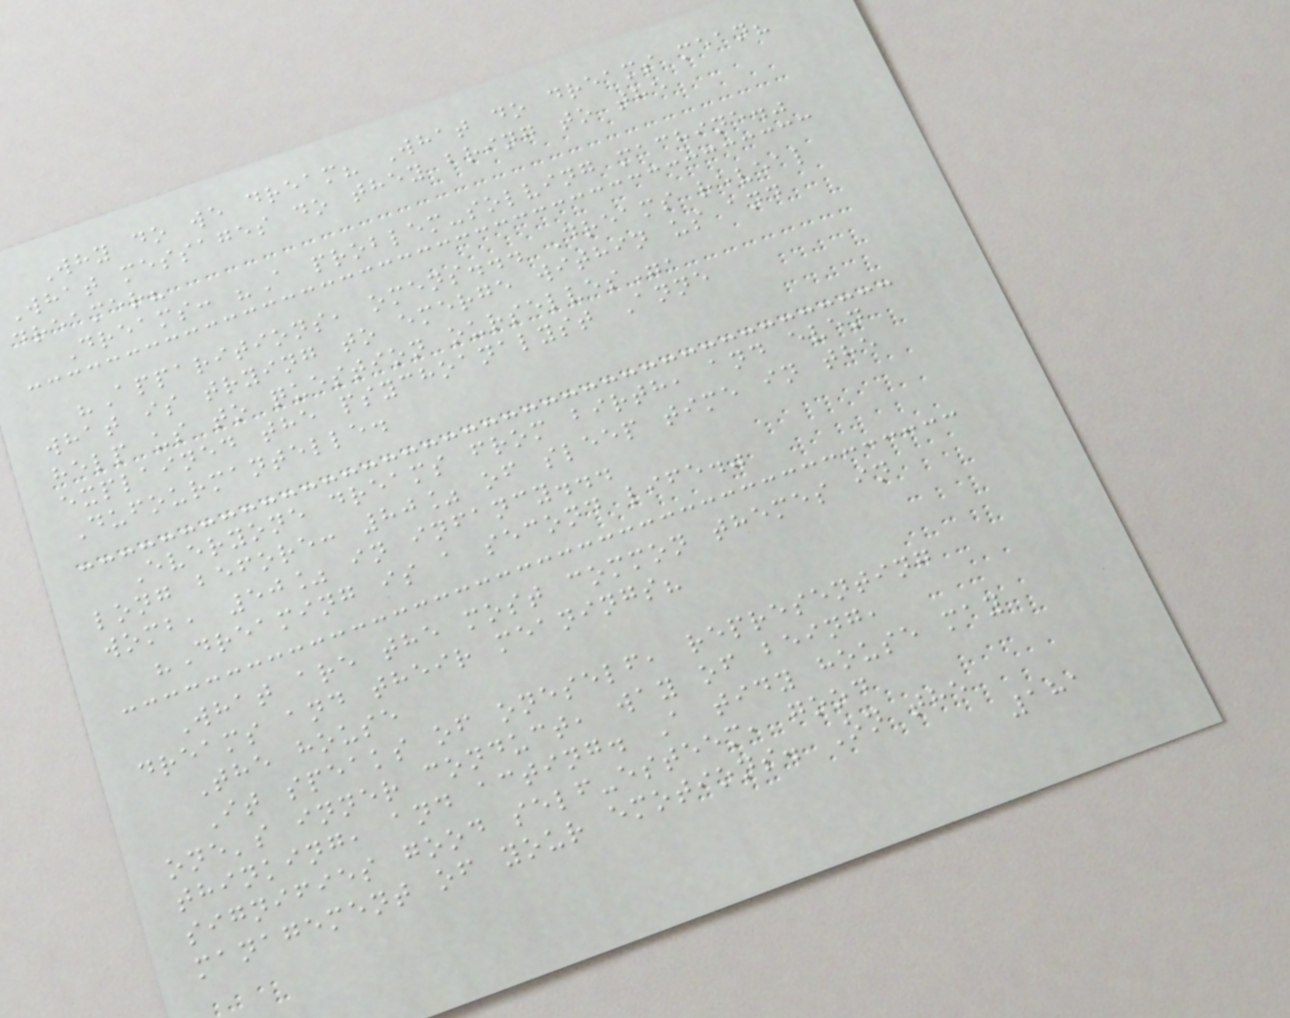Why do we dream? What do dreams mean?
What messages do they bring to the
dreamer?
Dreams: "A problem-solving machine."
"Apparitions, omens... Dreams reveal
what is trying to emerge within us and
help us to question ourselves",
explained the psychoanalyst Anne
Dufourmantelle.
Everyone dreams from birth, and even
long before: 80% of sleep time in the
womb, 50% in infancy...
"Dreaming is a second life."
What are the most common themes in
dreams and their meanings?
The house
It speaks of oneself, representing
one's inner conduct, way of being,
thinking, and acting. A tidy house may
signifies good self-esteem, good
management of your emotions. On the
181
